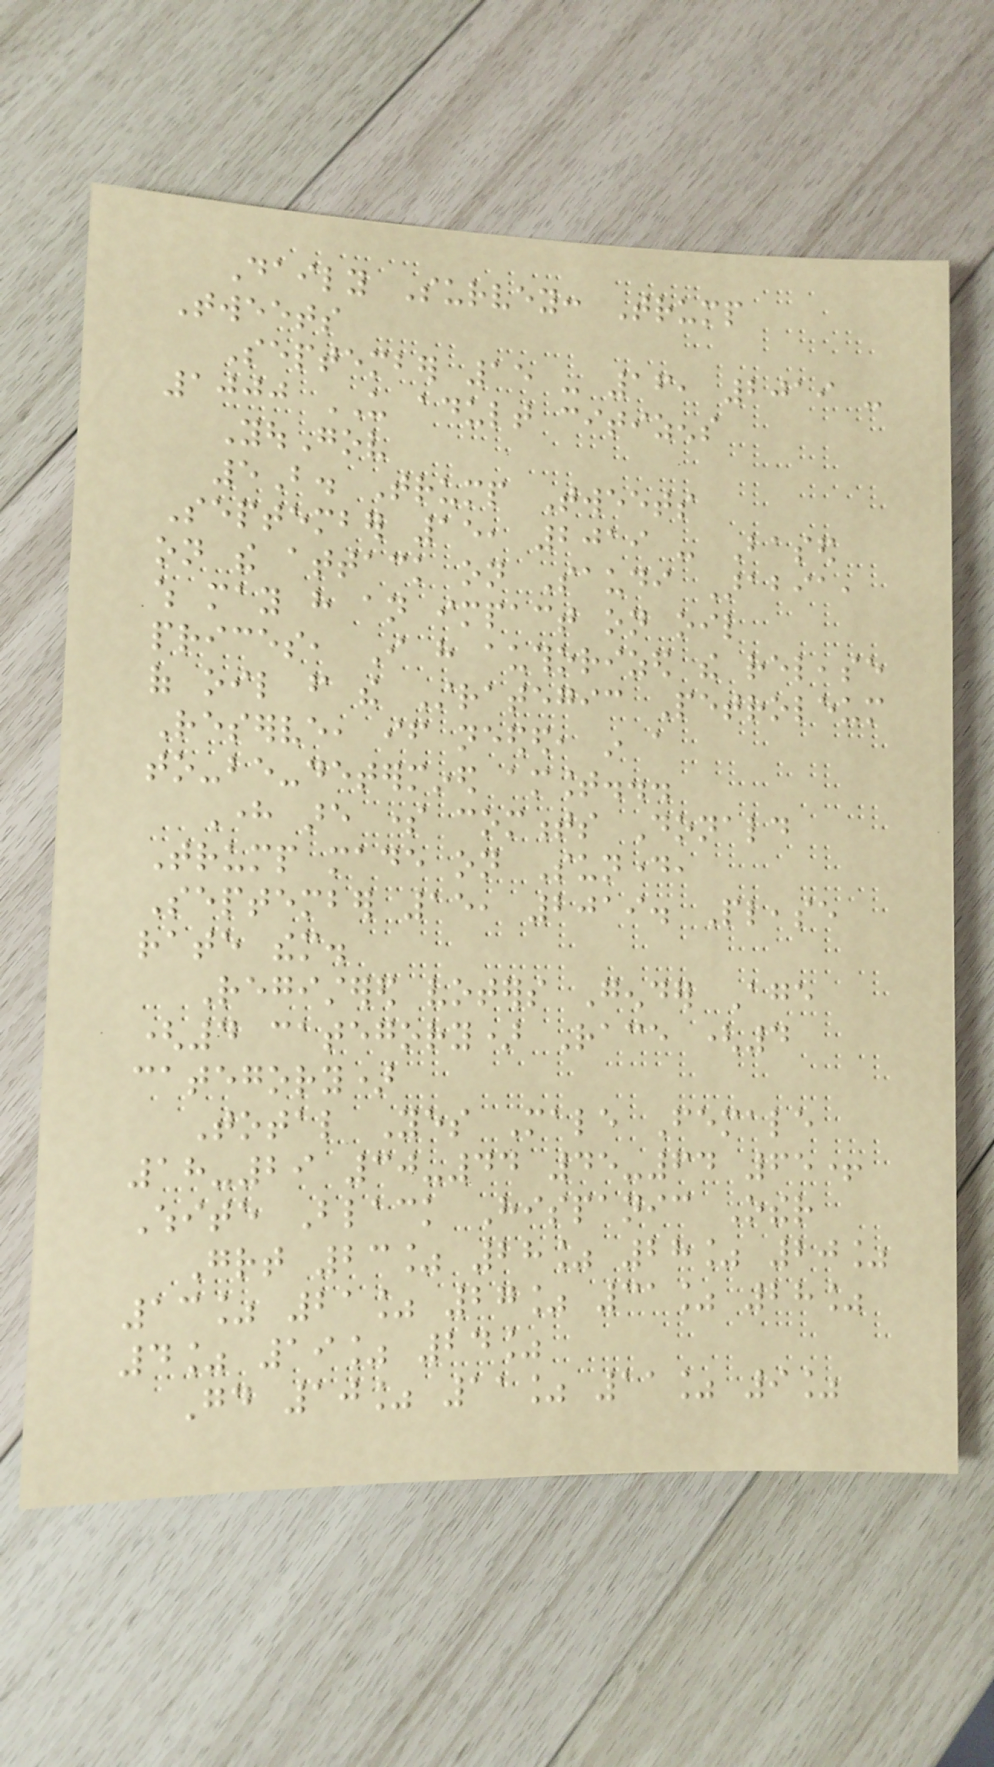Daily Survey: Trump
Tweets
September 15 - 16, 2019 -
1000 US adult citizens
YouGov
5B. Trump Tweets
September 15, 2019 - Based
on the attack on Saudi Arabia,
which may have an impact on oil
prices, I have authorized the release
of oil from the Strategic Petroleum
Reserve, if needed, in a
to-be-determined amount...
Here are some comments Donald
Trump made on Sunday,
September 15, 2019. Please
rate them.
Registered voters Gender Age
(4 category) Race (4
category)
Total Yes Male Female
18-29 30-44 45-64 65+
White Black Hispanic Other
Great 23% 28% 28% 20%
13% 21% 27% 31% 28%
4% 19% 24%
Good 10% 11% 11% 9%
